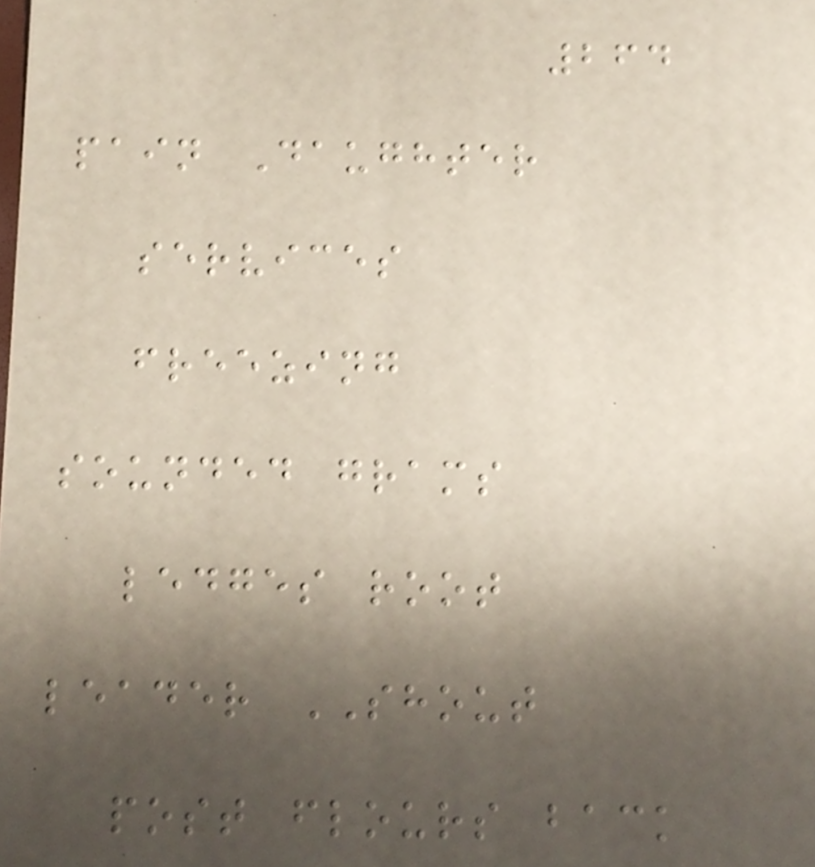264
pain Daughter
services
freezing
sounded grams
ledges root
leader SHOUT
post flours back
